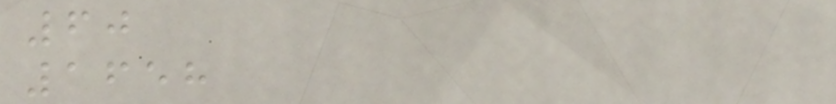60
1658
